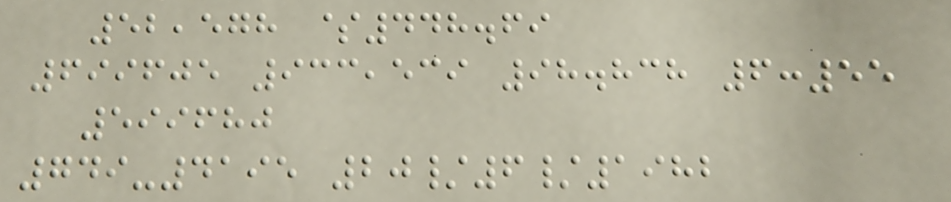52,578 $448.69
699605 933,539 98.838 6:55
599680
749-4195 20/6/1982
